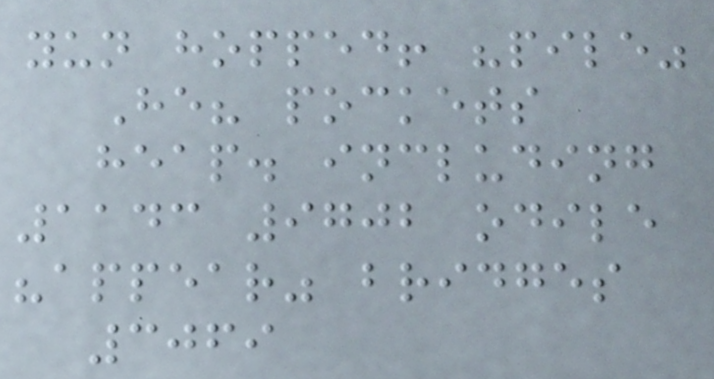yun hopped! "pile"
He? pockets
heap. including
1143 9702 odile
"appear" bridges
3069
